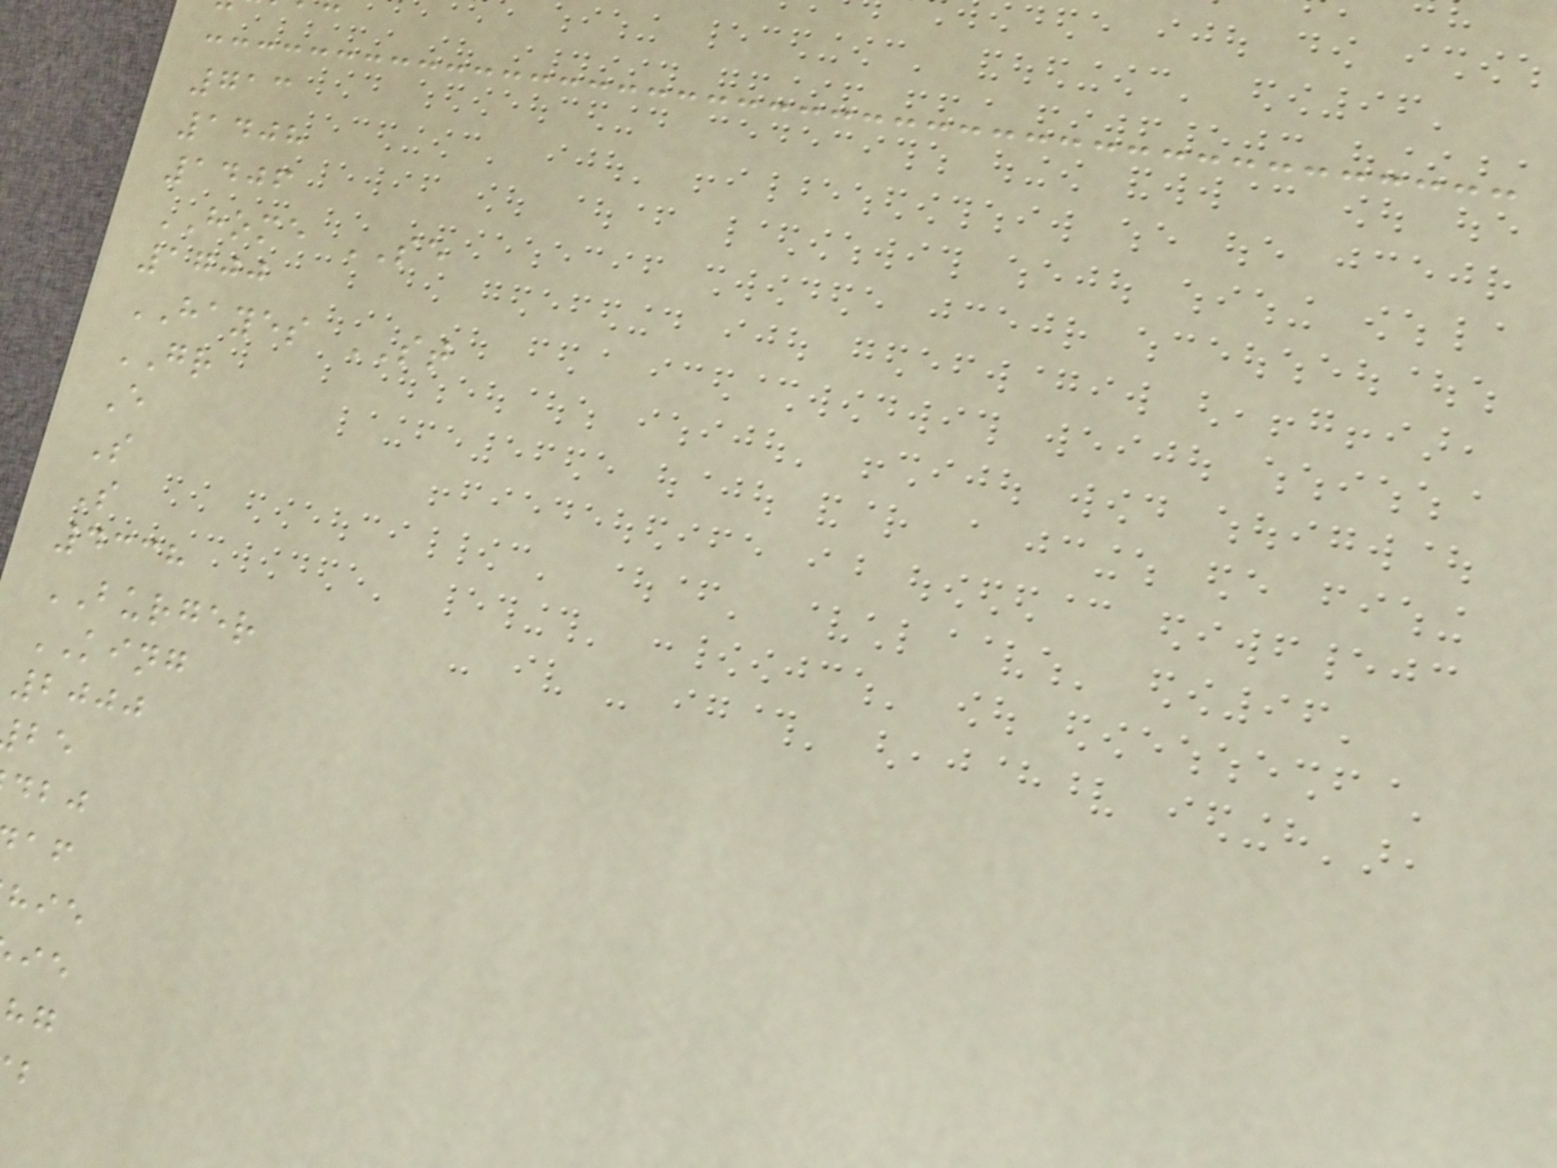713
1408
1406
HOME SE
1700
HAYES ST
GR
E
S
S
4338
BURGER
KING
2000
